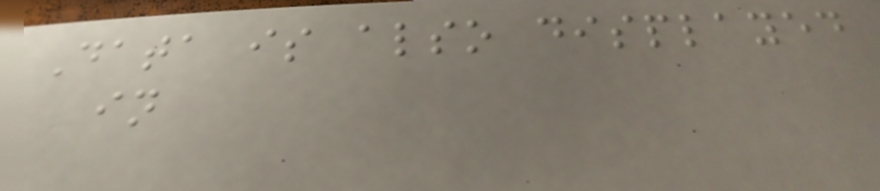Data is also displayed
in
